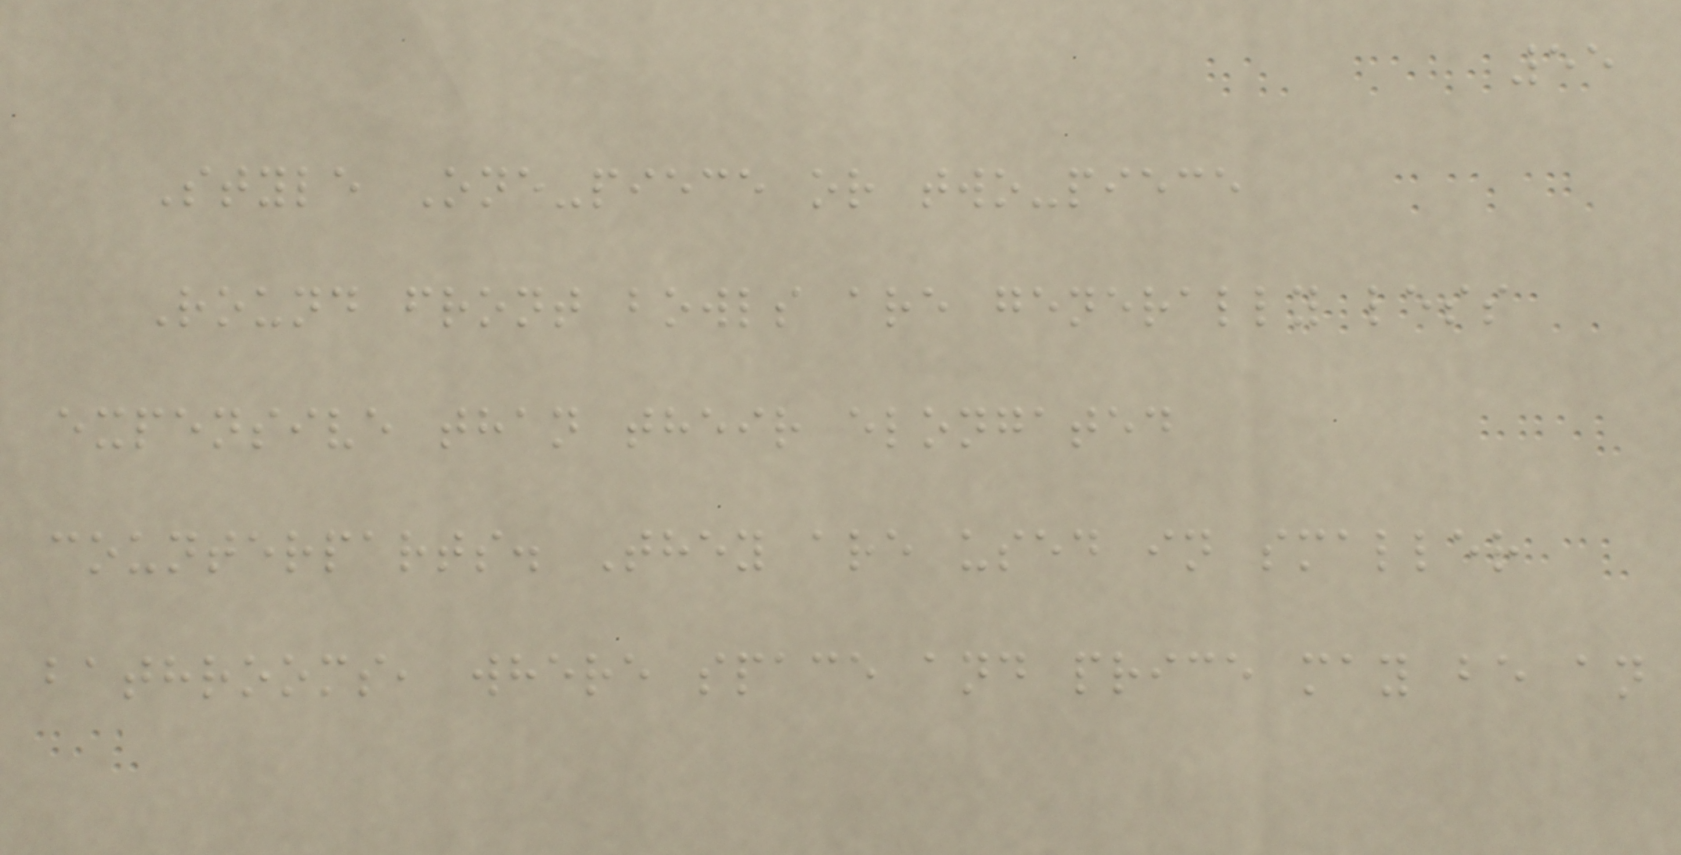55
Style One-piece or two-piece
Round front bowls are generally less
expensive than their elongated
counterparts. They are used in smaller
bathrooms, where space and price may be an
